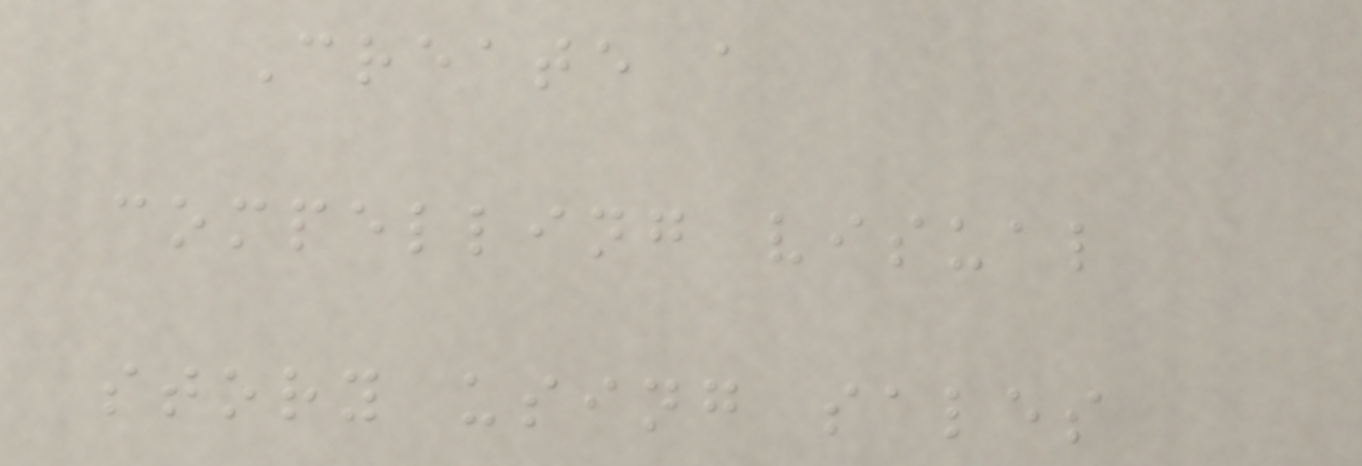Create a
compelling visual
story using sales
